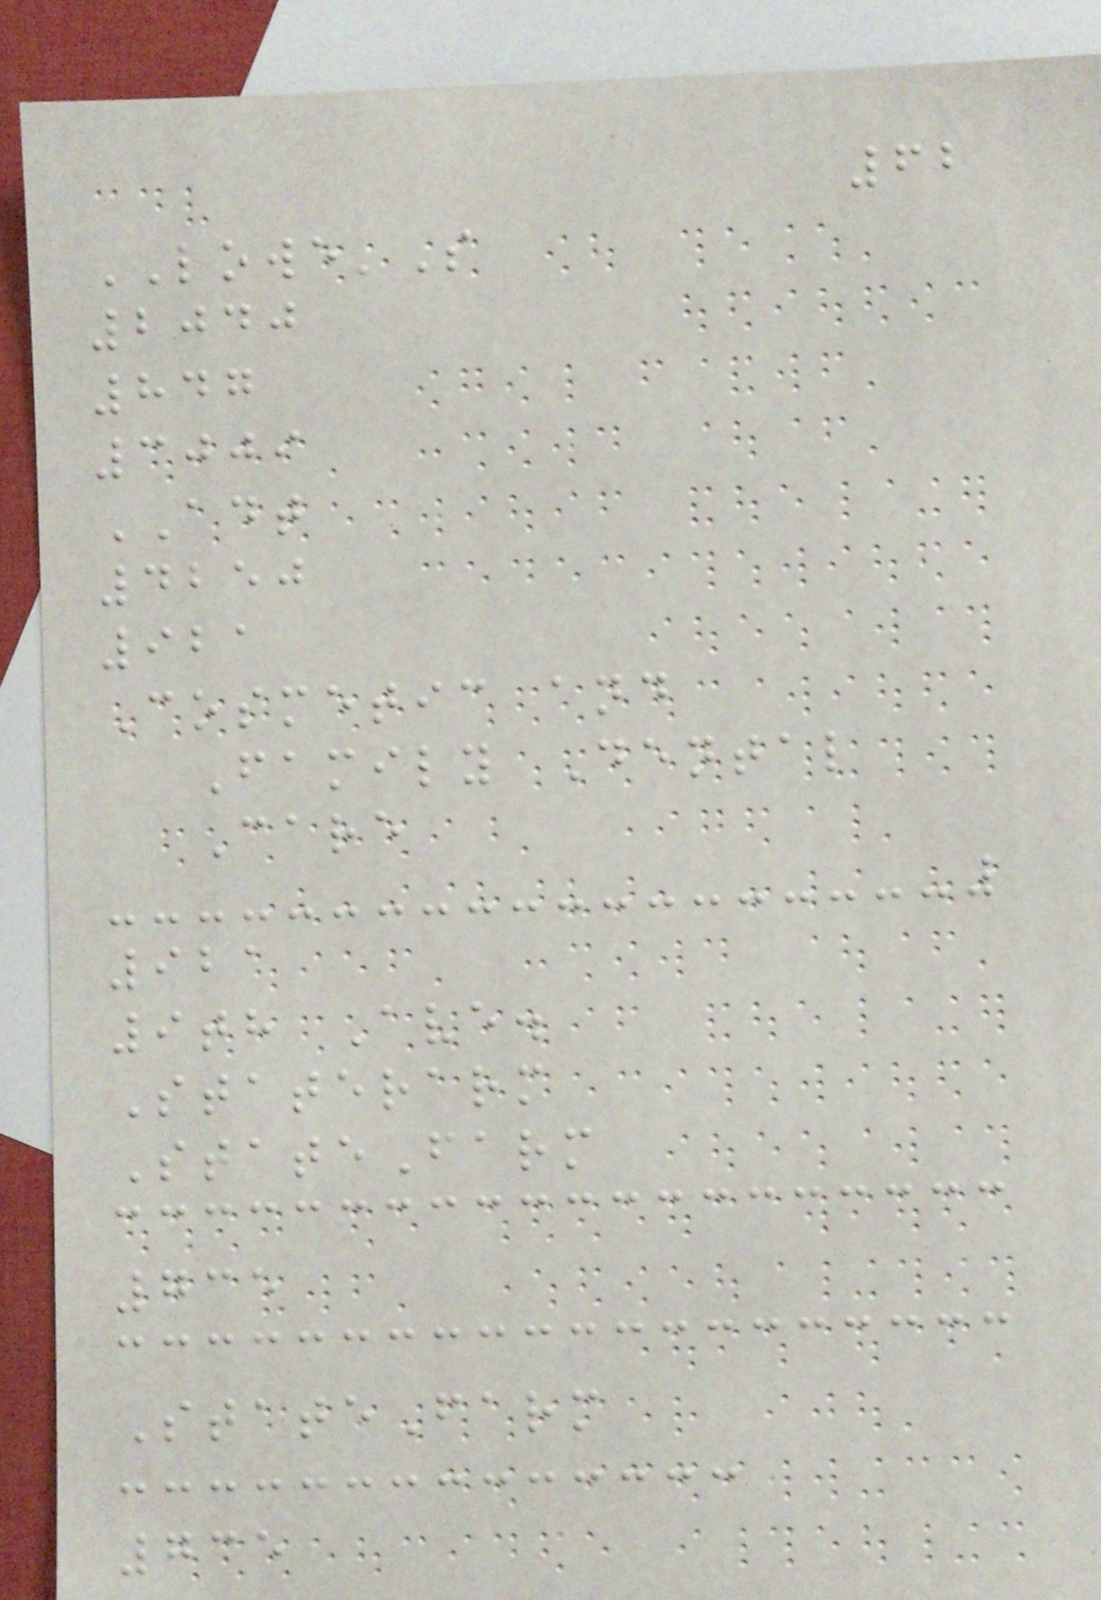62
LOWE'S
2040
847
3009
ADT
4250
921
Cosmetic and
Family Dental
Care
921
9th Ave.
Staterarm
StateFarm
735
StateFarm
735
